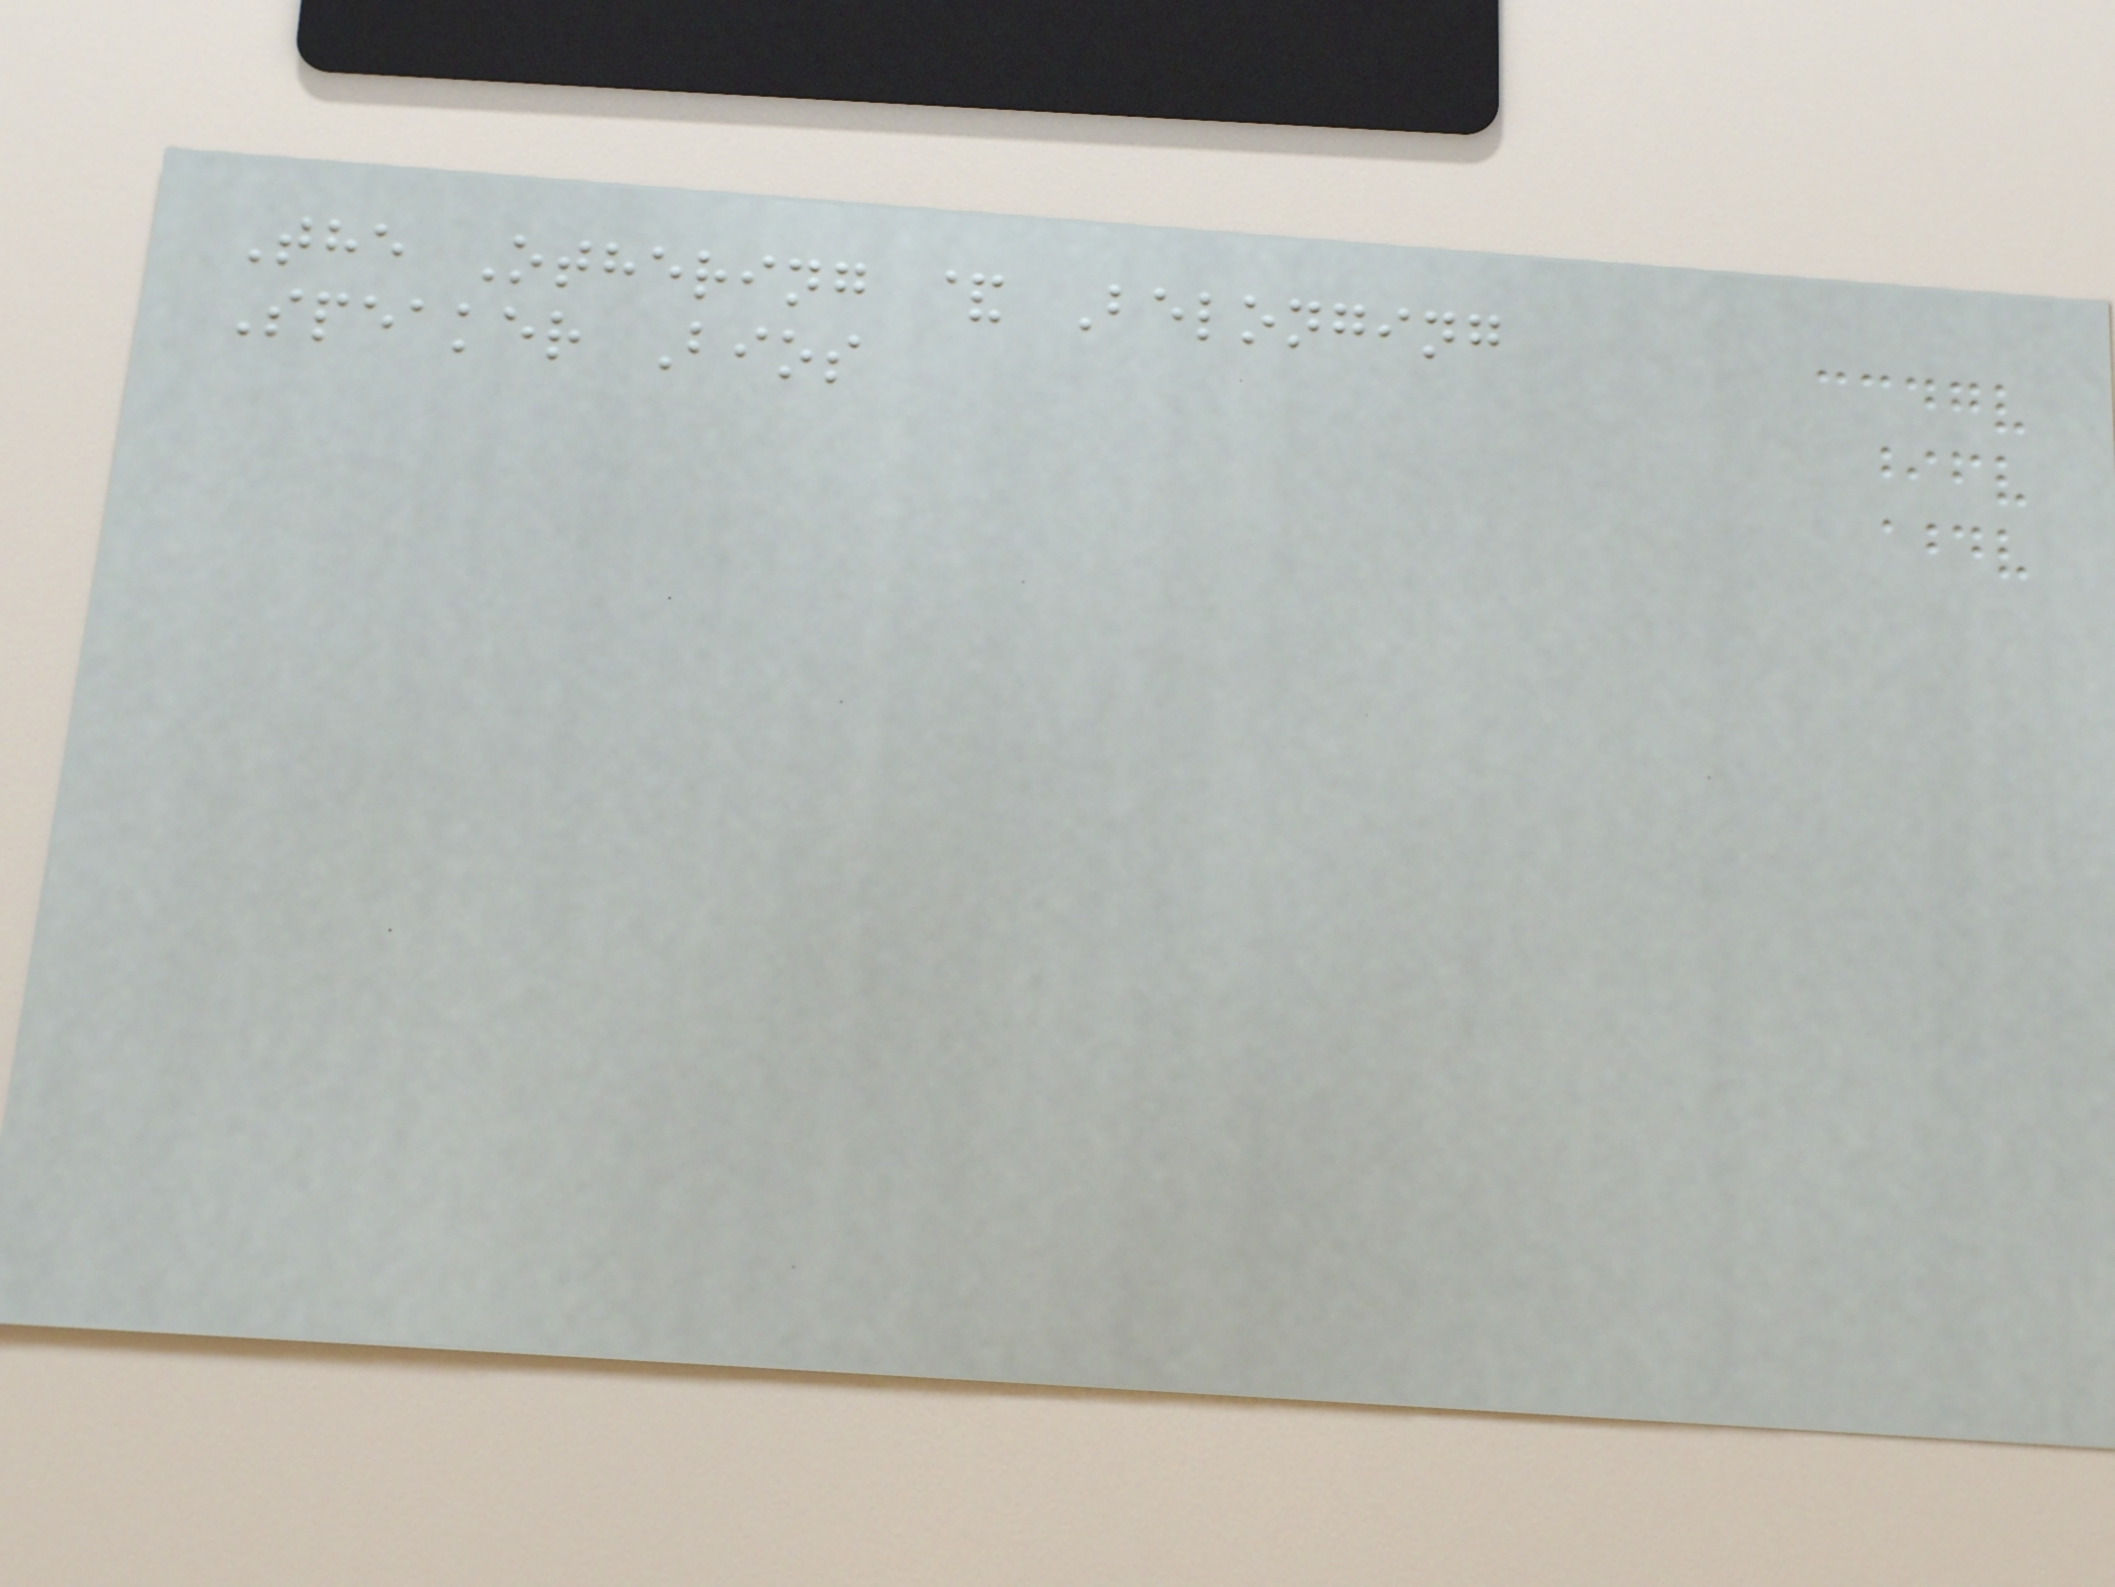The Othering & Belonging
Speaker Bios
